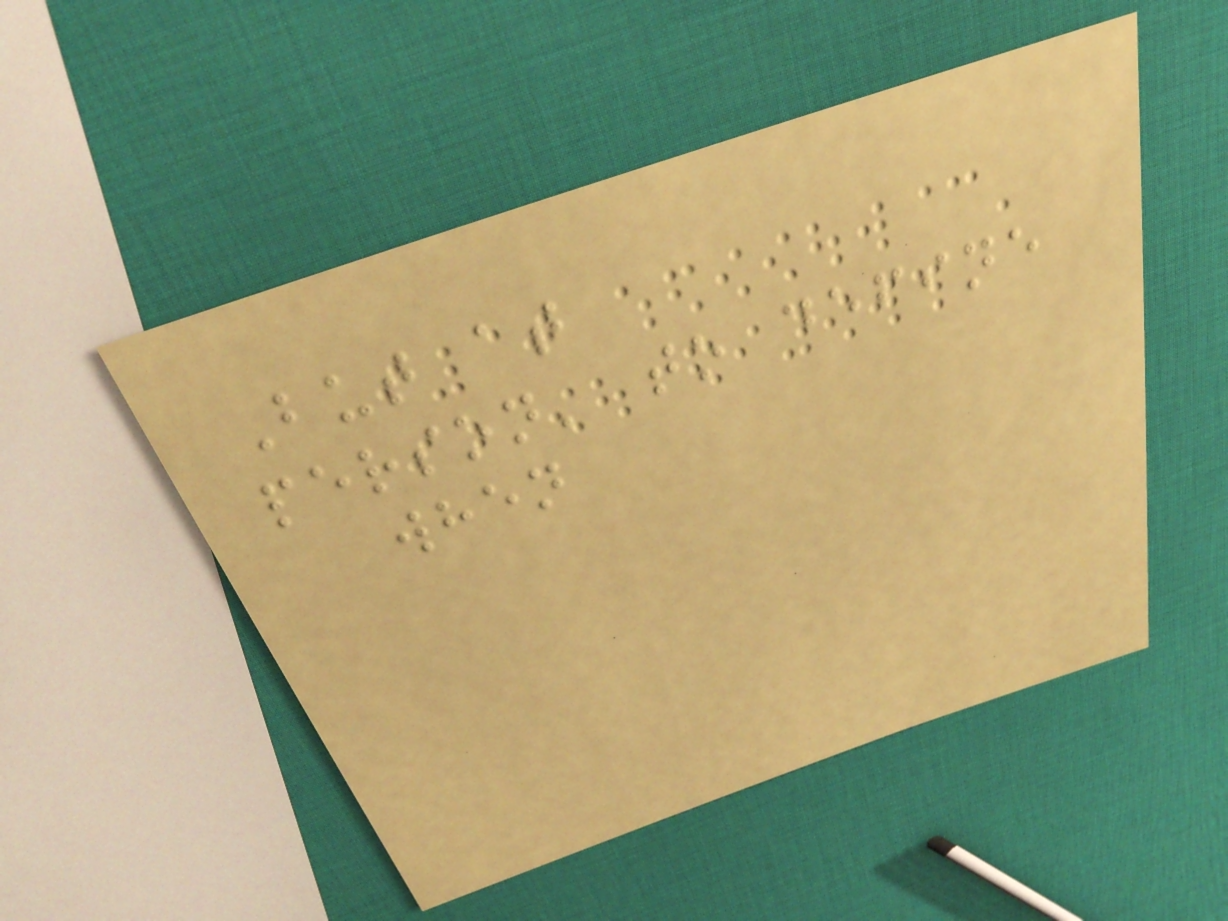But at
person' to define
when
